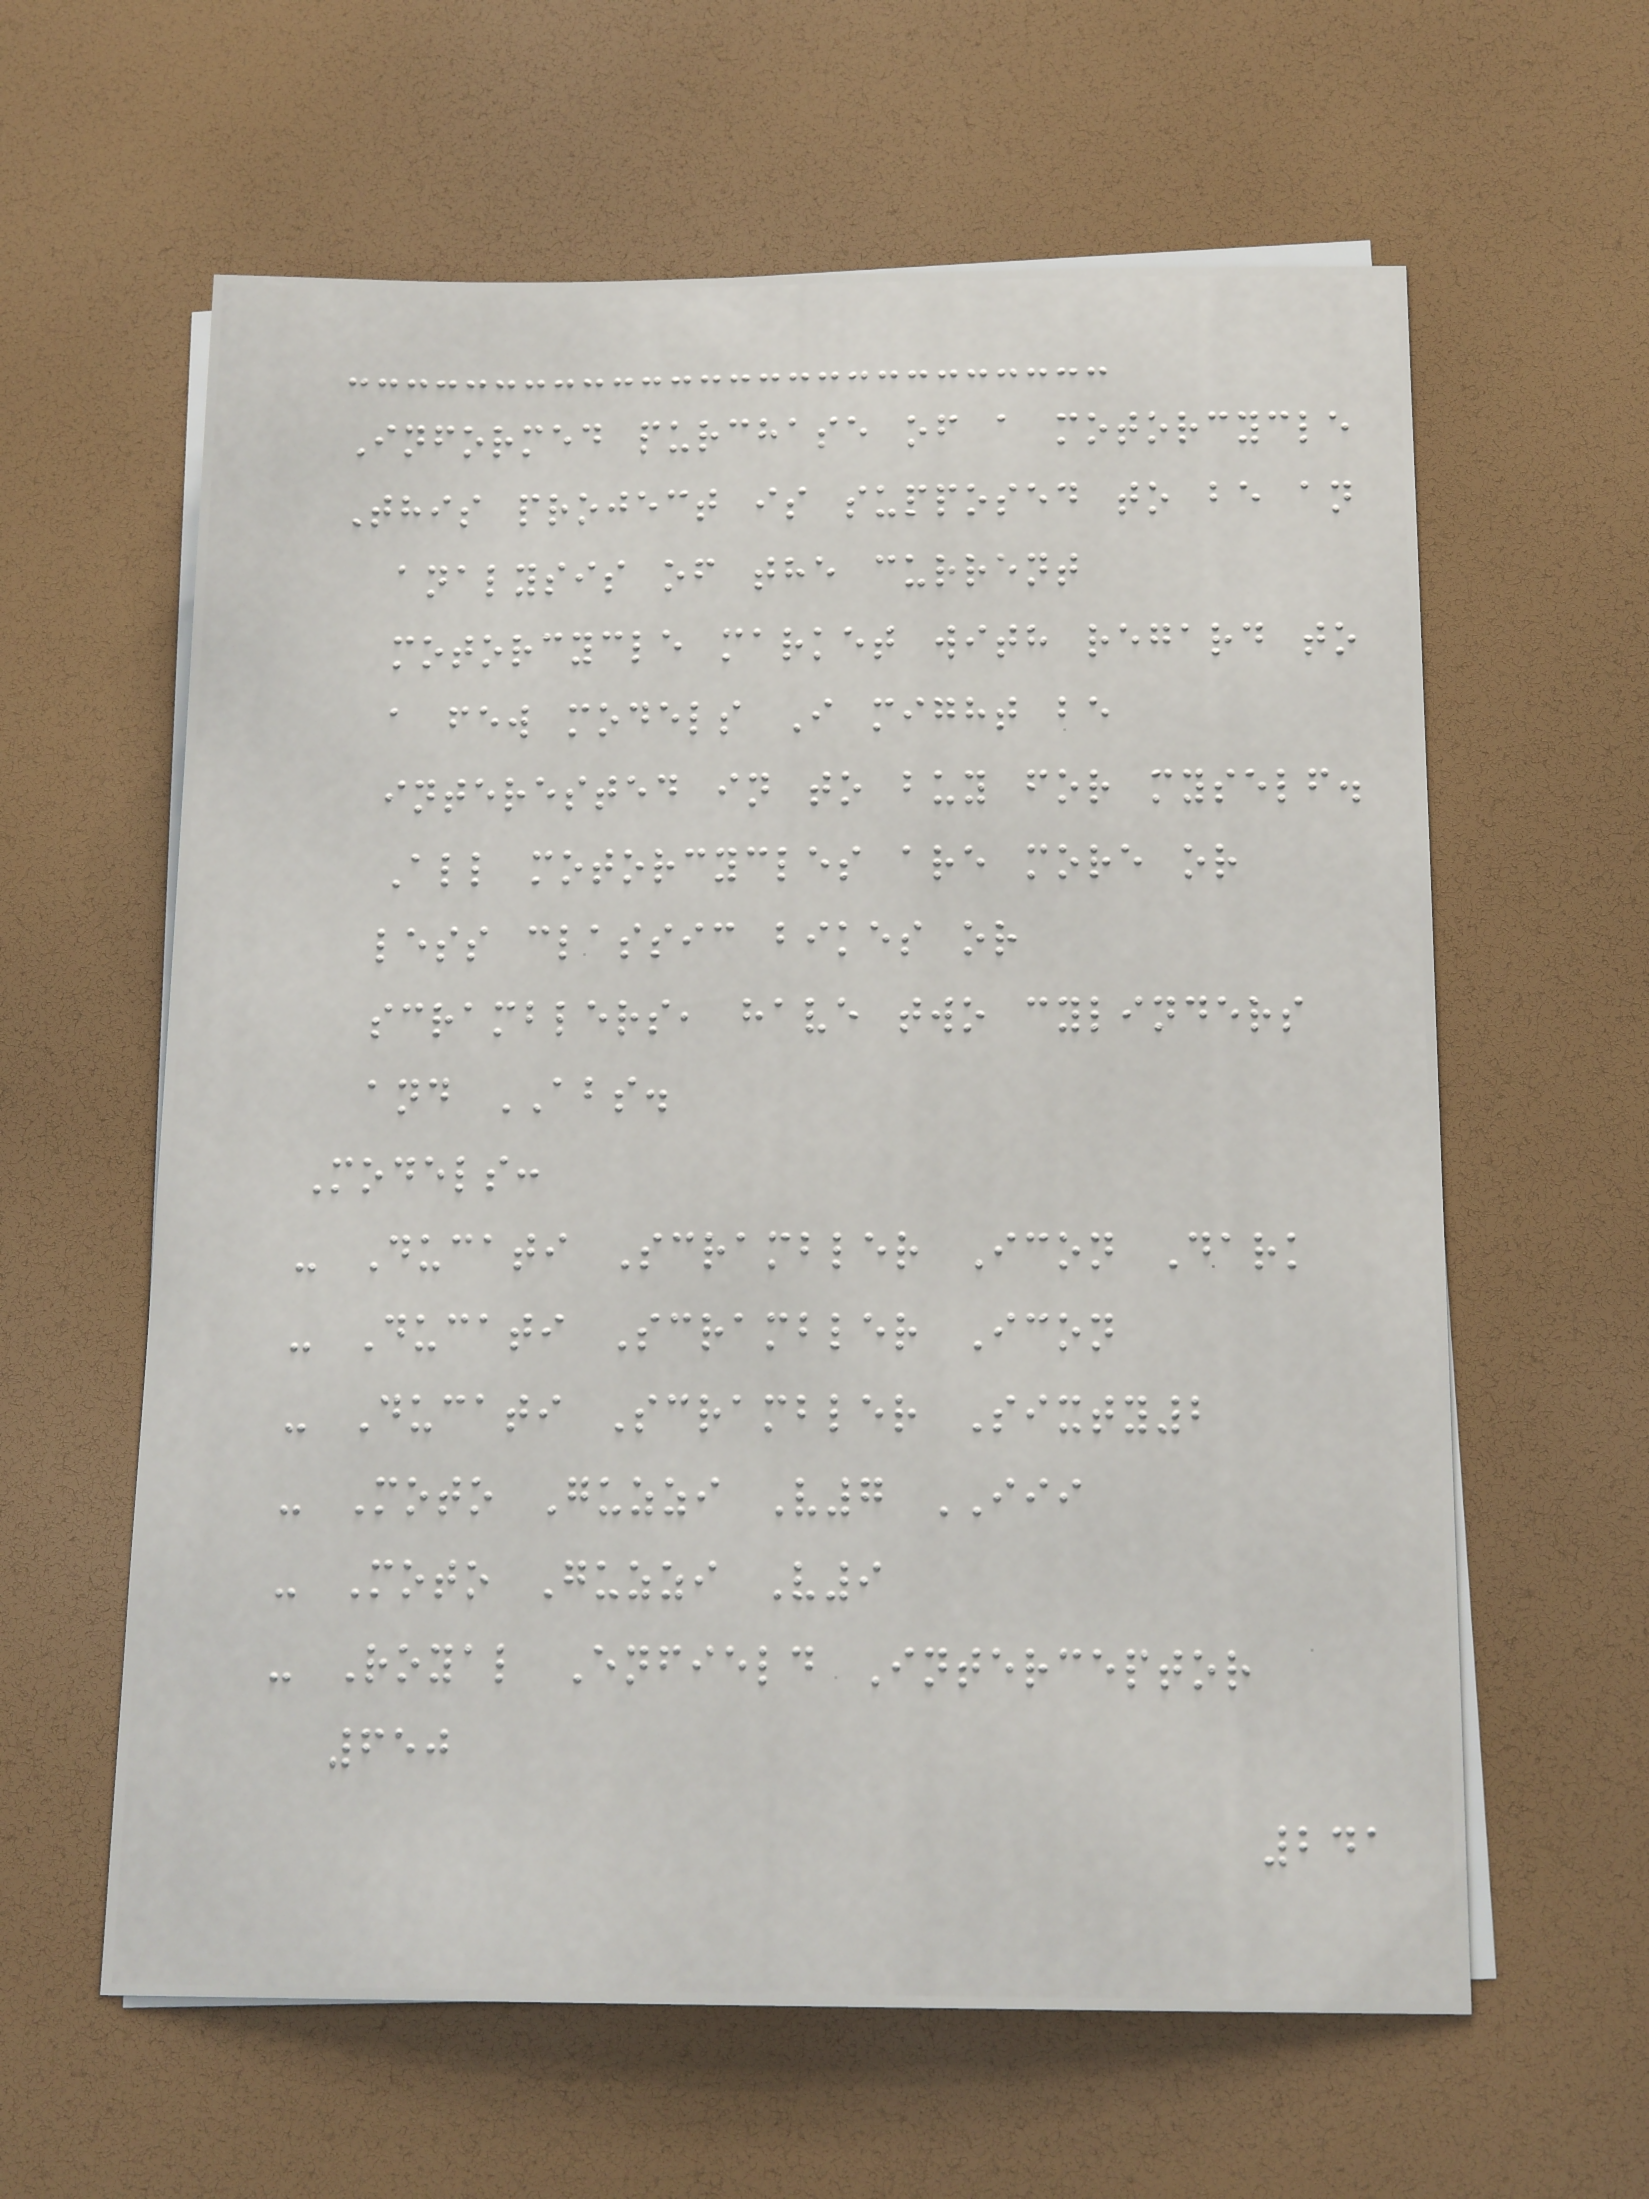Informed purchase of a motorcycle
This project is supposed to be an
analysis of the current
motorcycle market with regard to
a few models I might be
interested in to buy for myself.
All motorcycles are more or
less classic bikes or
scramblers, have two cylinders
and ABS.
Models:
- Ducati Scrambler Icon Dark
- Ducati Scrambler Icon
- Ducati Scrambler Sixty2
- Moto Guzzi V7 III
- Moto Guzzi V9
- Royal Enfield Interceptor
650
241
